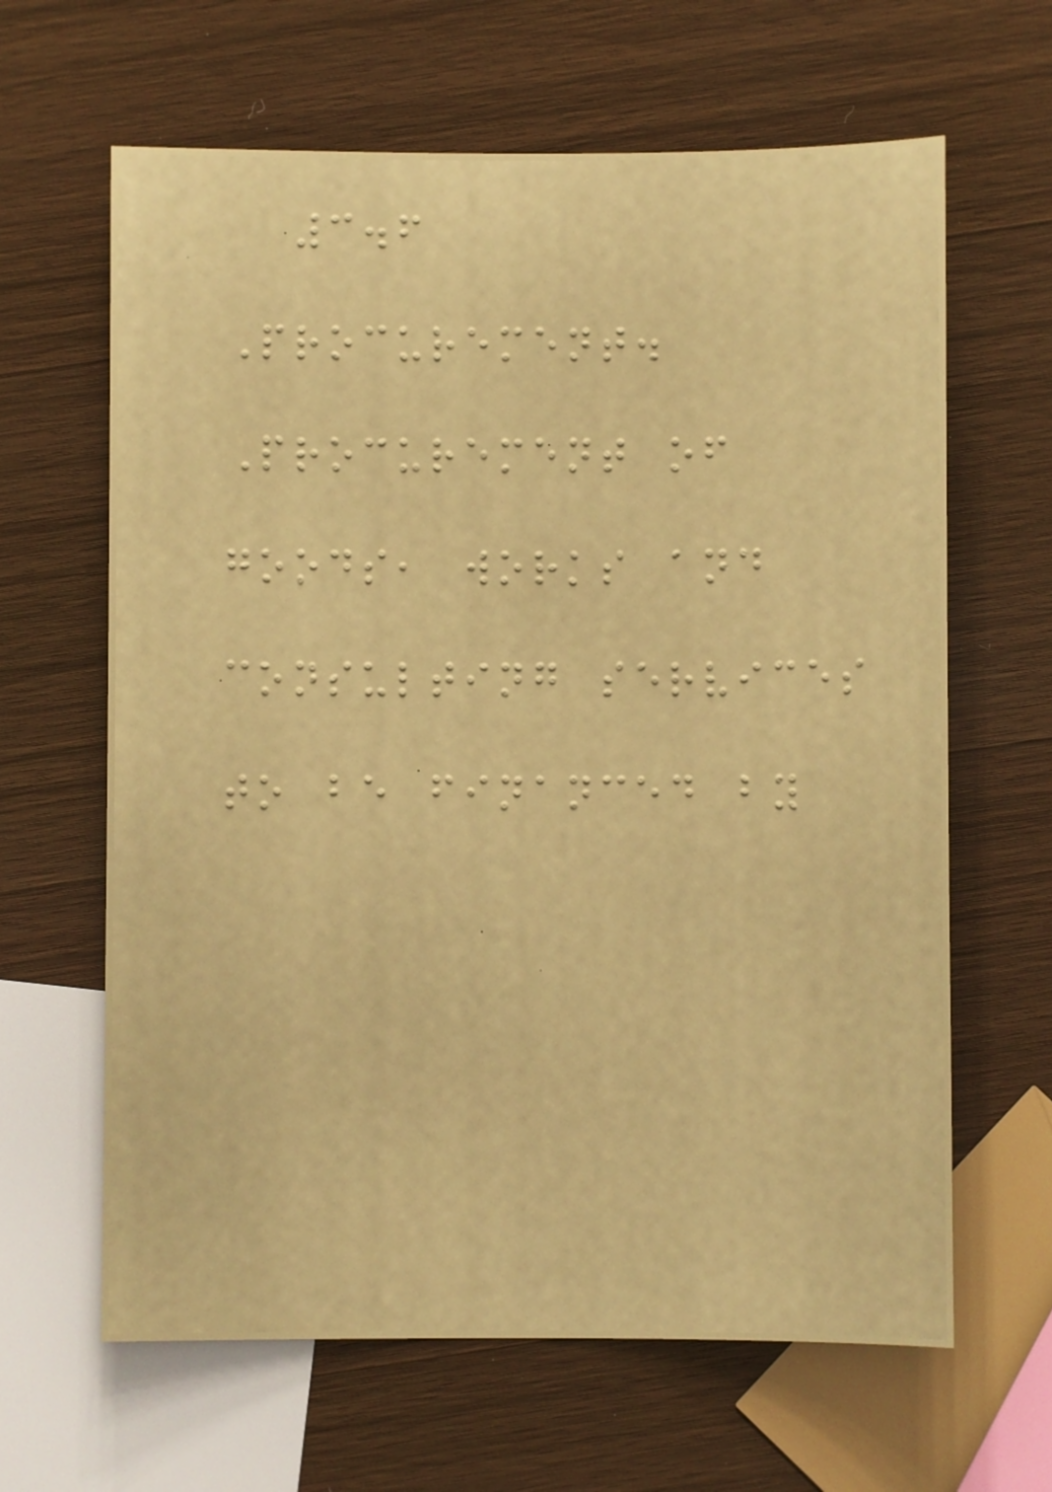3.6
Procurement.
Procurement of
goods, works and
consulting services
to be financed by
